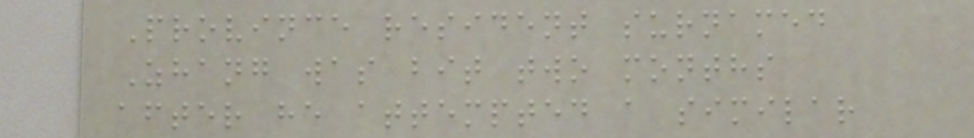Province resident surnamed
Zhang was bit two months
after he attempted a similar
